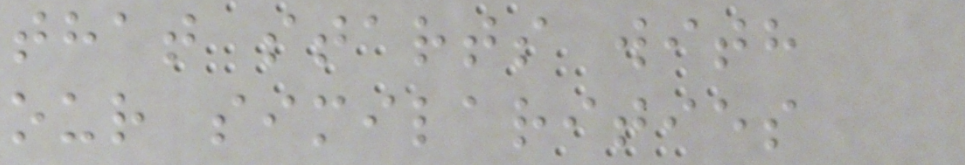that starts with
our similarities
